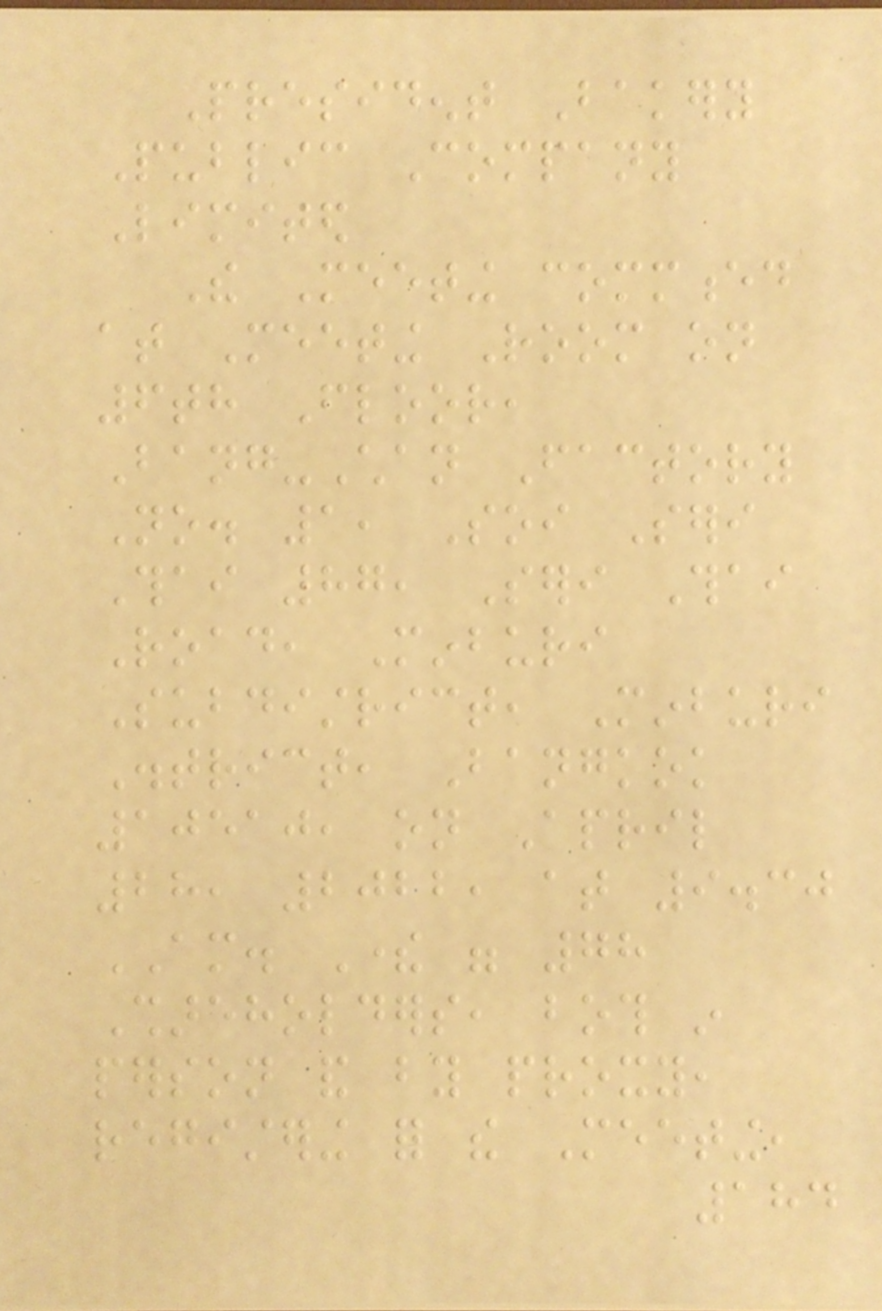President Bakery
Public Company
Limited
The Meeting commenced
at Meeting Room on
6th Floor,
Bang-Chan Factory
No. 1, Soi Seri
Thai 87, Seri Thai
Road, Minburi
Subdistrict, Minburi
District, Bangkok
10510, on April
28, 2022, at 9.30
AM. There were 78
Shareholders, both in
person and by proxy,
registering for the Meeting,
184
